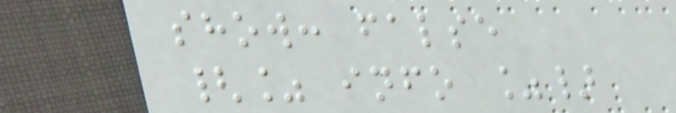show: false
{% info %}
